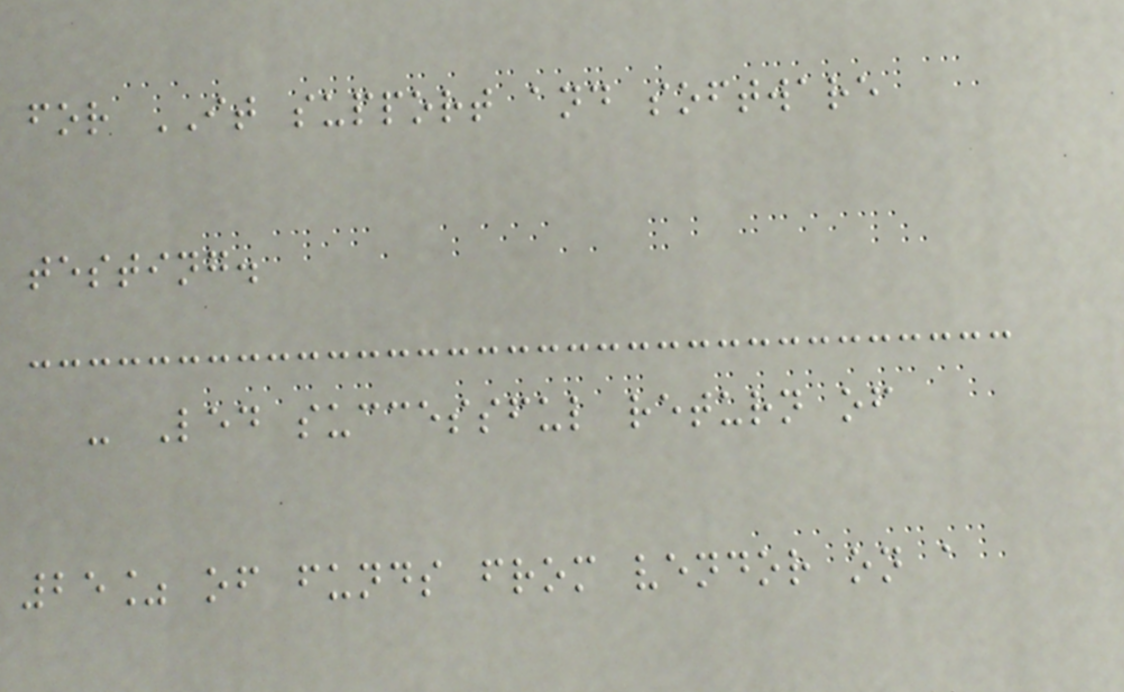for IT support and software
testing.
- Led successful return of
25% of funds from vendor on a
